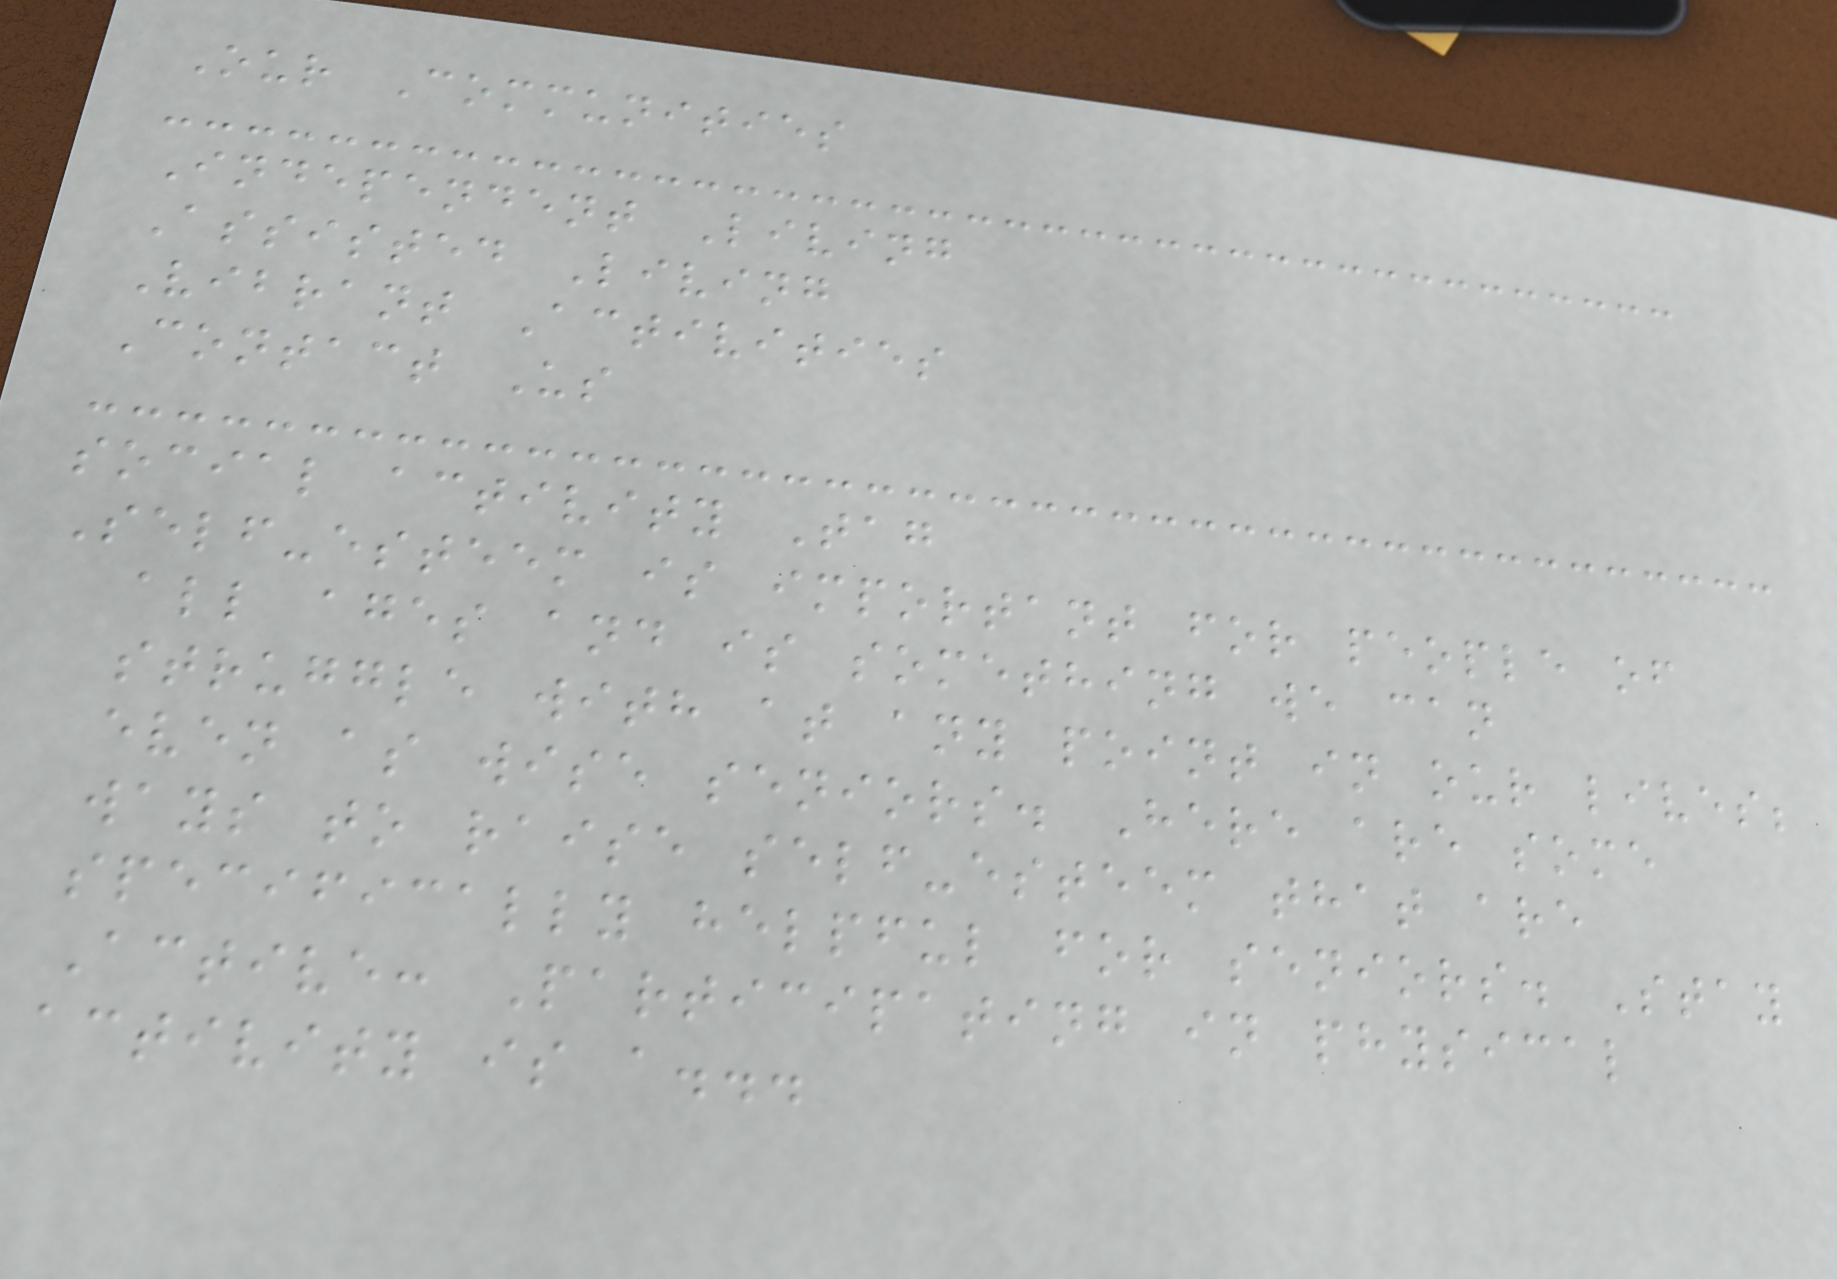Our Communities
Independent Living
Assisted Living
Vibrant Activities
Contact Us
social activity Tag
Self-esteem is important for people of
all ages and is something we can
struggle with at any point in our lives;
even as wise seniors. Here are some
ways to raise self-esteem that are
specifically helpful for seniors. Stay
Active: Participating in physical
activity is a...
